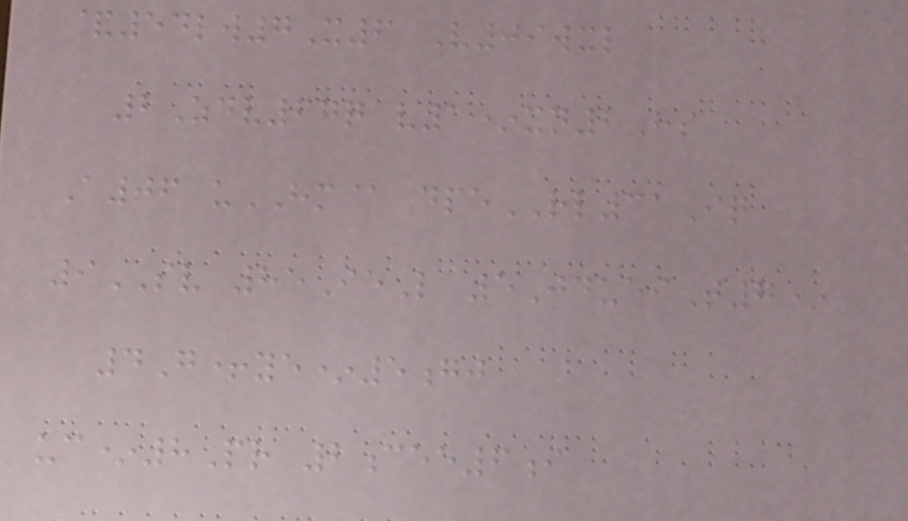&54lw7X6 V09wxl
2Zdv67q v1*xn2Hs
A06 uHM@ dpeRL31Iq
9SV 85IeL 5JdueiT7*
4G+ye*5gj
uc*8Pr 2cee6i
